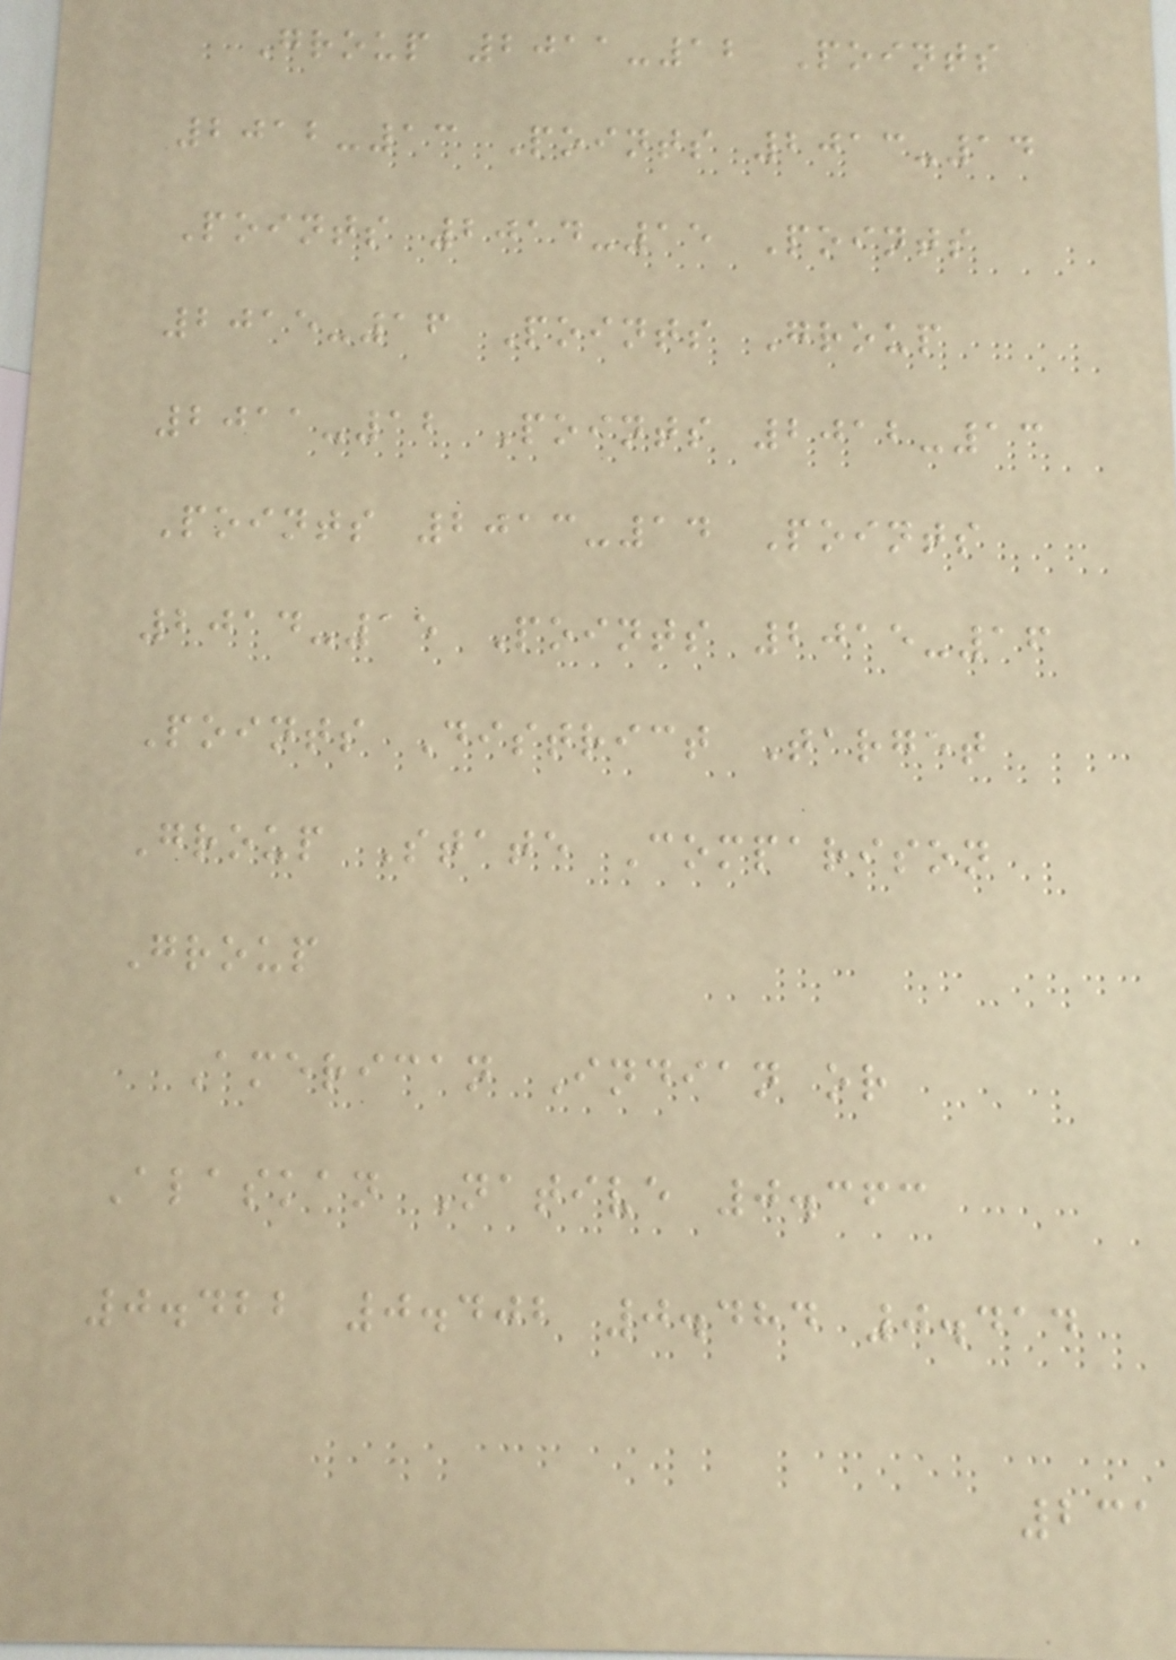Group 2011-12 Points
2012-13 Points 2013-14
Points 2014-15 Points
2015-16 Points Group
2011-12 Points 2012-13
Points 2013-14 Points
2014-15 Points 2015-16
Points District Target
Group State Comparison
Group
American Indian or
Alaskan Native 0.363
0.422 0.402 0.484 0.414
231
